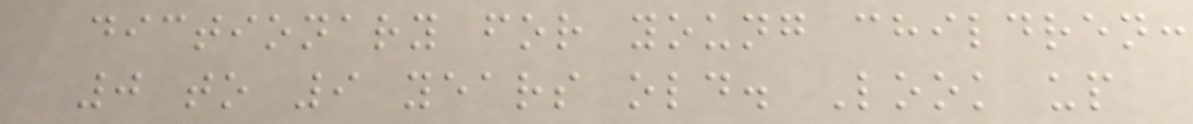dictionary for young children:
0 to 9 years old. Look up
